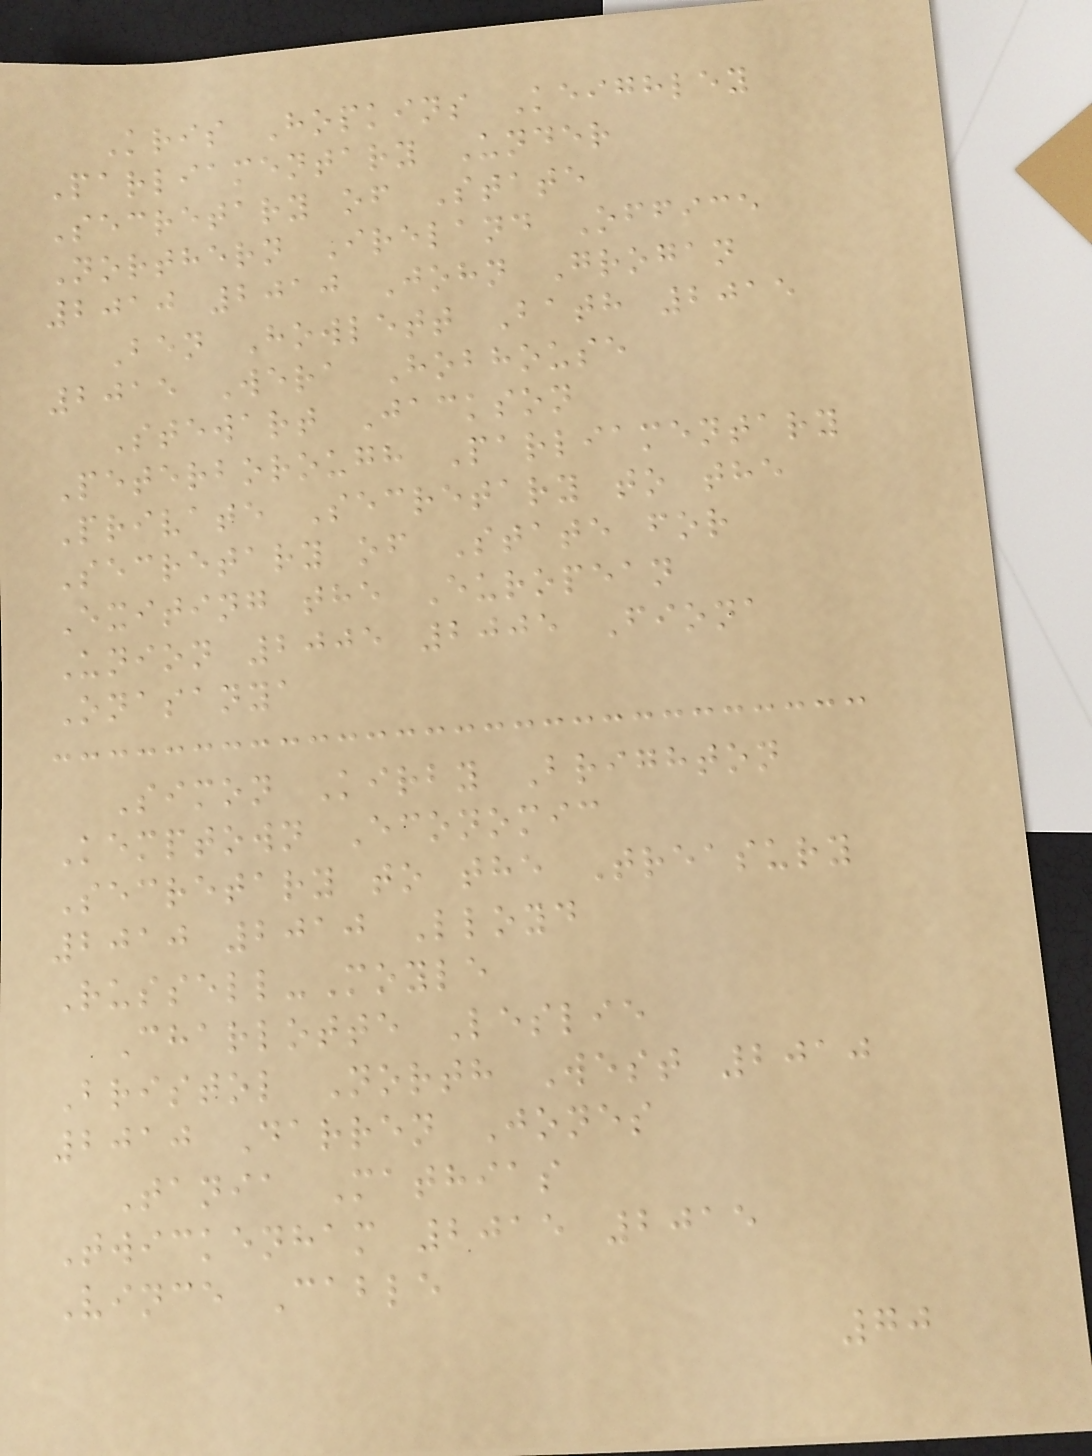Kris Hopkins Keighley
Parliamentary Under
Secretary of State
Northern Ireland Office
2010 2010 John Grogan
Ben Howlett Bath 2015
2015 Wera Hobhouse
Stewart Jackson
Peterborough Parliamentary
Private Secretary to the
Secretary of State for
Exiting the European
Union 2005 2005 Fiona
Onasanya
Simon Kirby Brighton
Kemptown Economic
Secretary to the Treasury
2010 2010 Lloyd
Russell-Moyle
Charlotte Leslie
Bristol North West 2010
2010 Darren Jones
Tania Mathias
Twickenham 2015 2015
Vince Cable
70
